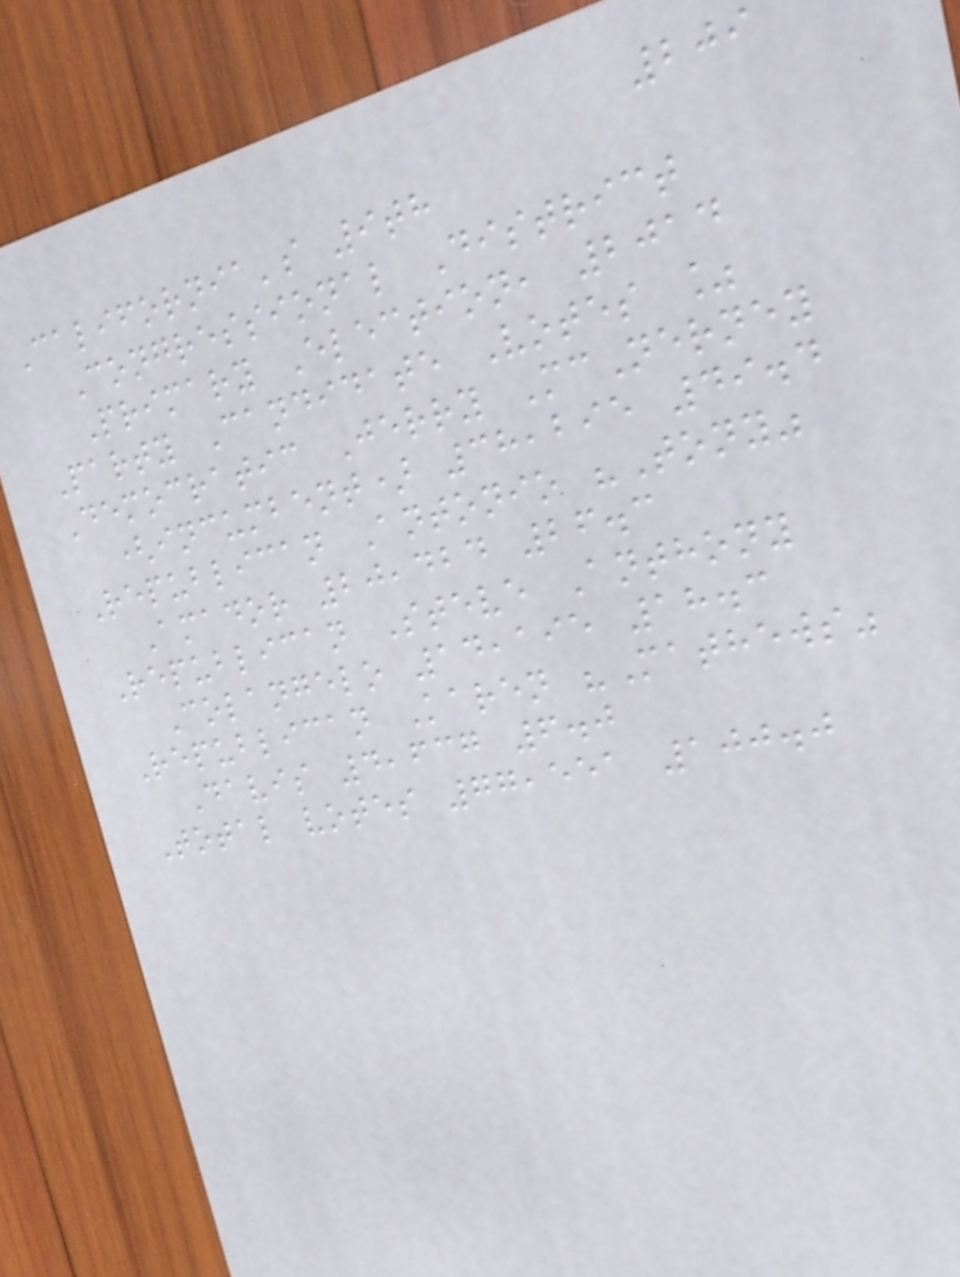209
California's 9th
Congressional District
Primary Election, 2014
Party Candidate Votes %
Democratic Jerry McNerney
(incumbent) 38,295 49.4
Republican Antonio "Tony"
Amador 20,424 26.3
Republican Steve Anthony
Colangelo 14,195 18.3
Republican Karen "Mathews"
Davis 4,637 6.0
Total votes 77,551 100.0
